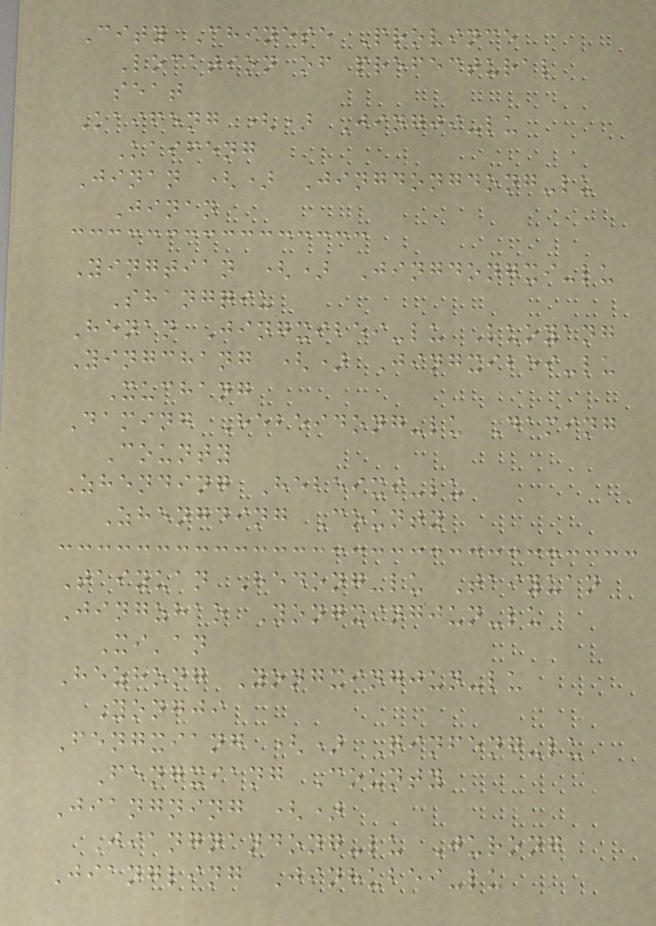City Chinese Province
Location of prefectural
seat
Kaifeng () Jingji-lu
Kaifeng
Jinan () Jingdongdong-lu
Jinan
Yingtian () Jingdongxi-lu
Shangqiu
Henan Jingxibei-lu Luoyang
Yingchang () Jingxibei-lu
Xuchang
Daming Hebeidong-lu Daming
County
Zhending Hebeixi-lu
Zhengding County
Taiyuan Hedong-lu Taiyuan
Jingzhao Yongxingjun-lu
Xi'an
Hezhong Yongxingjun-lu
Yongji
Fengxiang () Qinfeng-lu
Fengxiang County
Jiangning ()
Jiangnandong-lu Jurong
Jiangling Jinhubei-lu
